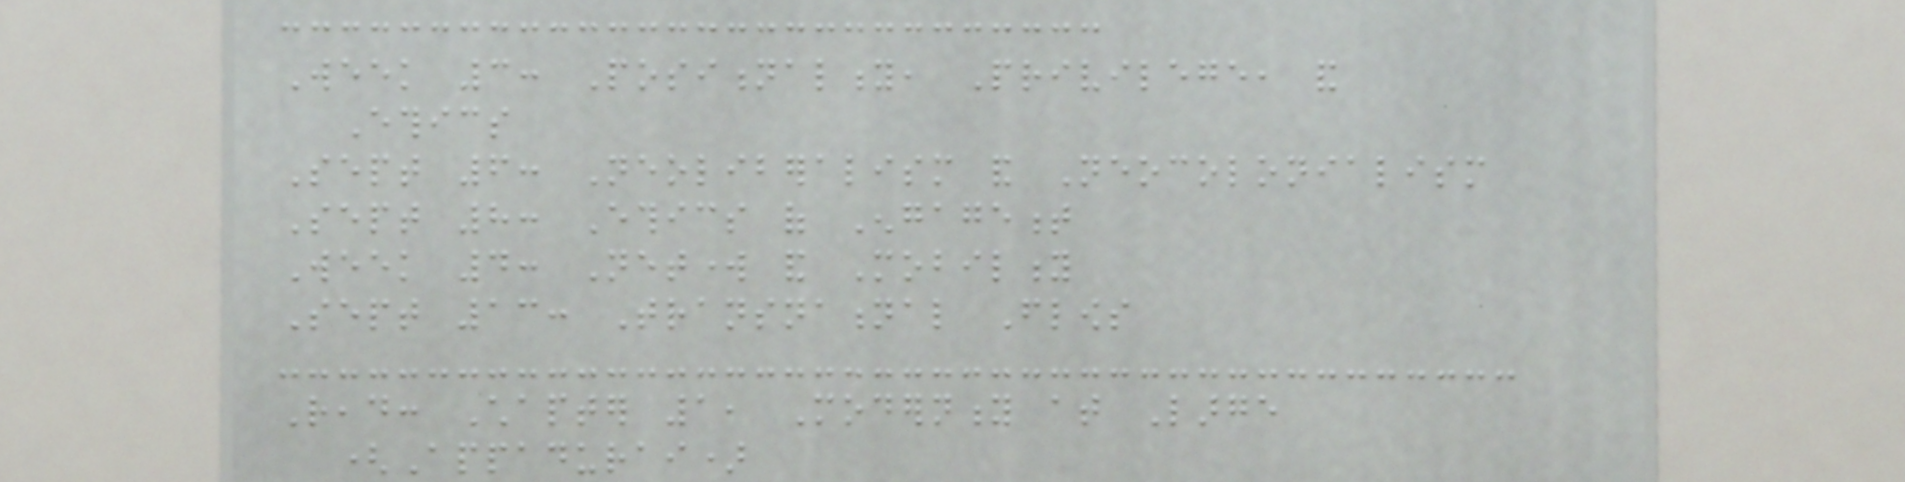Week 3: Positionality, Privilege, and
Ethics
Sept 6: Neoliberalism and Neocolonialism
Sept 8: Ethics of Engagement
Week 4: Network and Mobility
Sept 13: Transnational Flows
Read: Chapter 1, Modernity at Large
(Appadurai)
